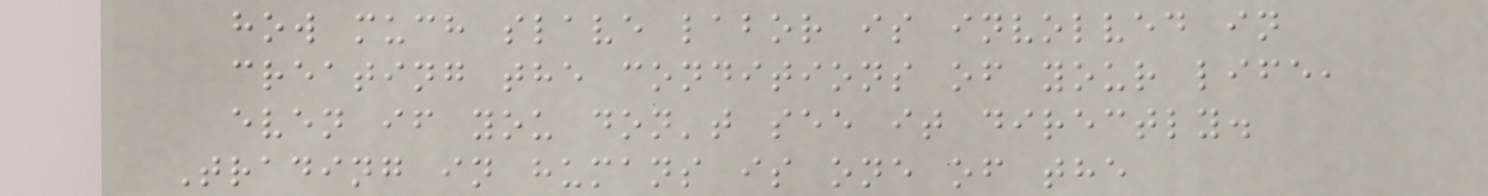how much slave labor is involved in
creating the conditions of your life,
even if you don't see it directly.
Trading in humans is one of the
